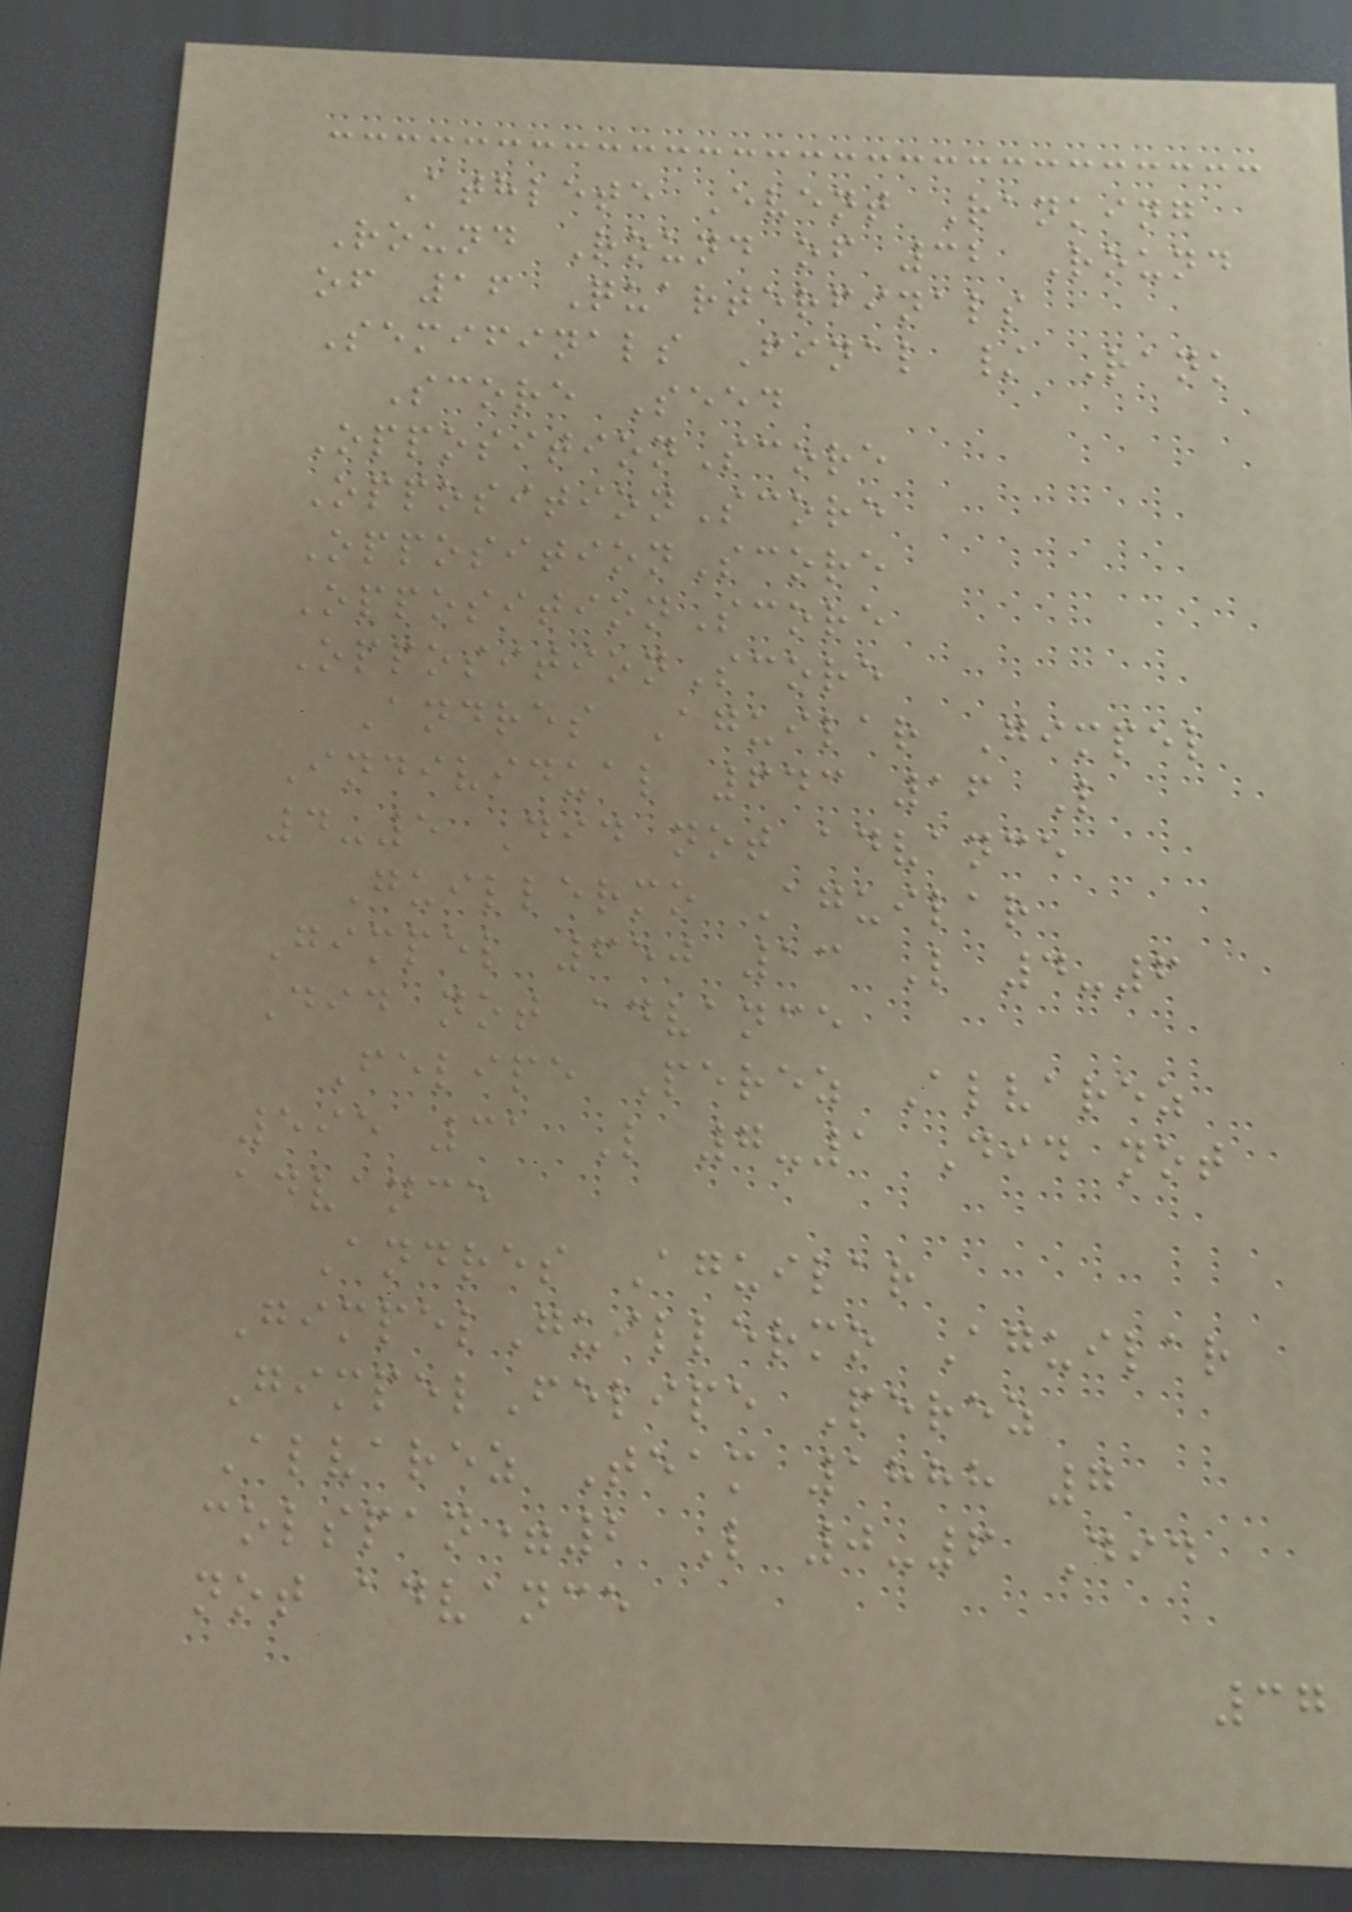Athlete Event Ranking
Round Round of 32 Round
of 16 Quarterfinals
Semifinals Final / Rank
Score Seed
OppositionScore
OppositionScore
OppositionScore
OppositionScore
OppositionScore
Andres Aguilar Gimpel
Individual 643 16 L
4-5 Did not advance
Guillermo Aguilar
Gimpel 650 13 L 4-6
Did not advance
Felipe Perez Alvarez
595 31 L 7-1 Did not
advance
Andres Aguilar
GimpelGuillermo Aguilar
GimpelFelipe Perez
Alvarez Team 1888 7
colspan=2 L 0-6 Did
not advance
37
